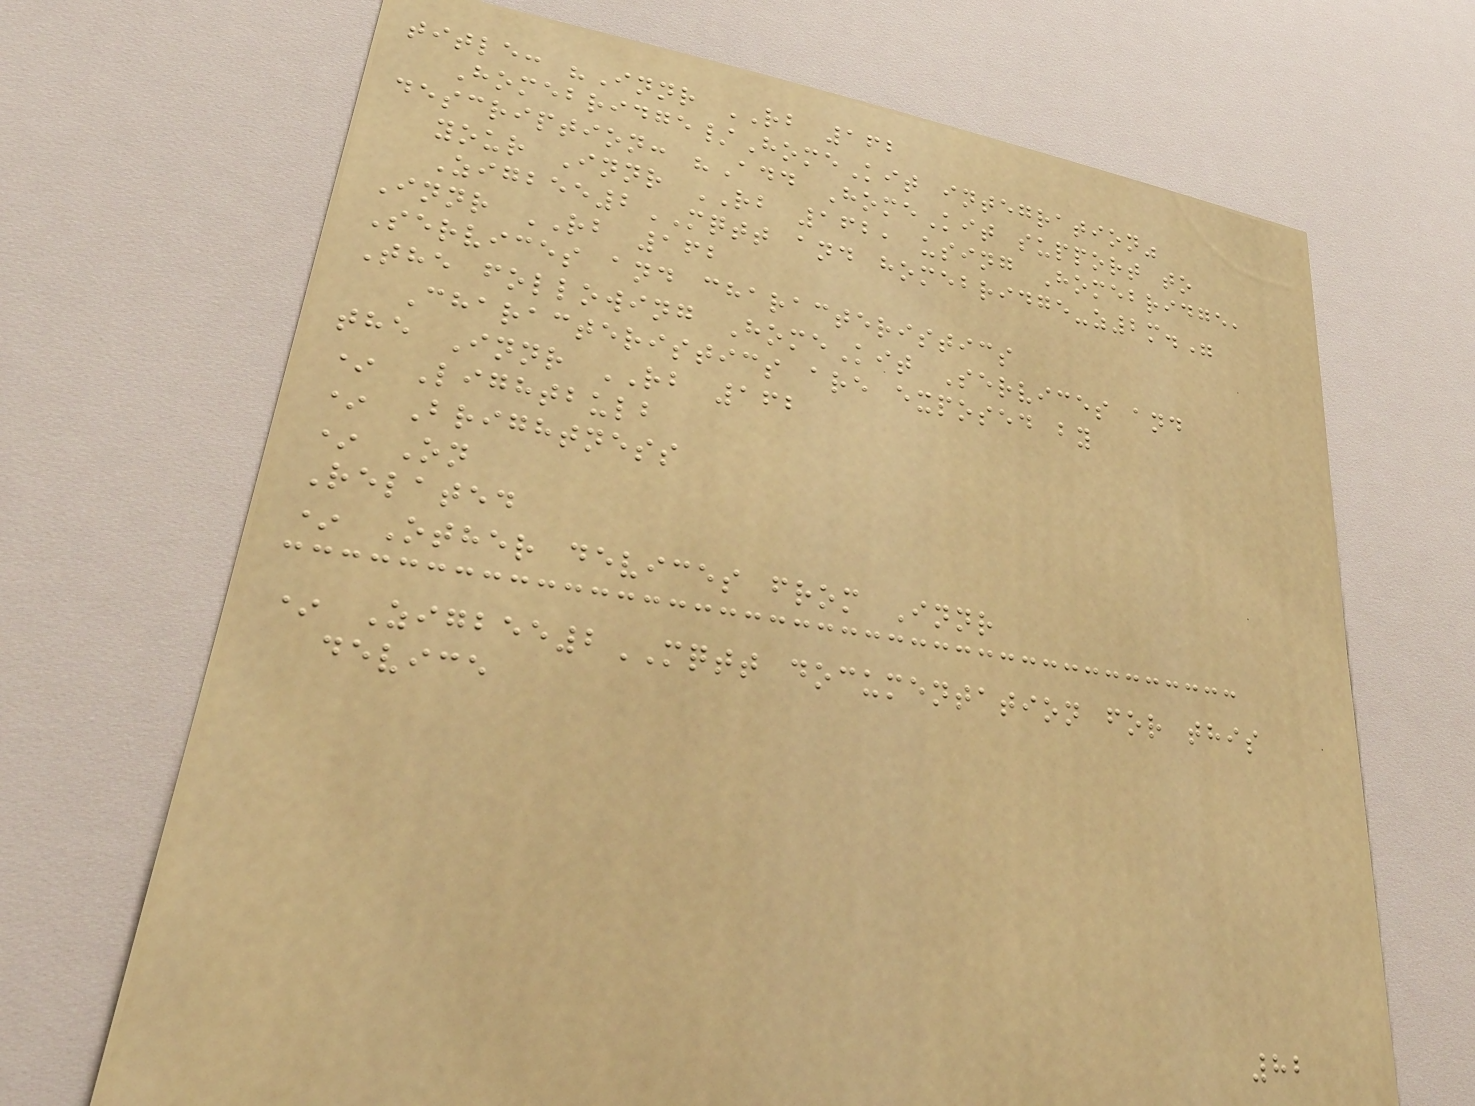title: "Innr RB 162
Homebridge/HomeKit integration"
description: "Add HomeKit support to
your Innr RB 162, using Homebridge,
Zigbee2MQTT and homebridge-z2m."
Innr RB 162
Services and characteristics
The following HomeKit Services and
Characteristics are exposed by
the Innr RB 162
* Lightbulb
* Brightness
* On
Related
* Other devices from Innr
* Zigbee2MQTT documentation for this
device
82
